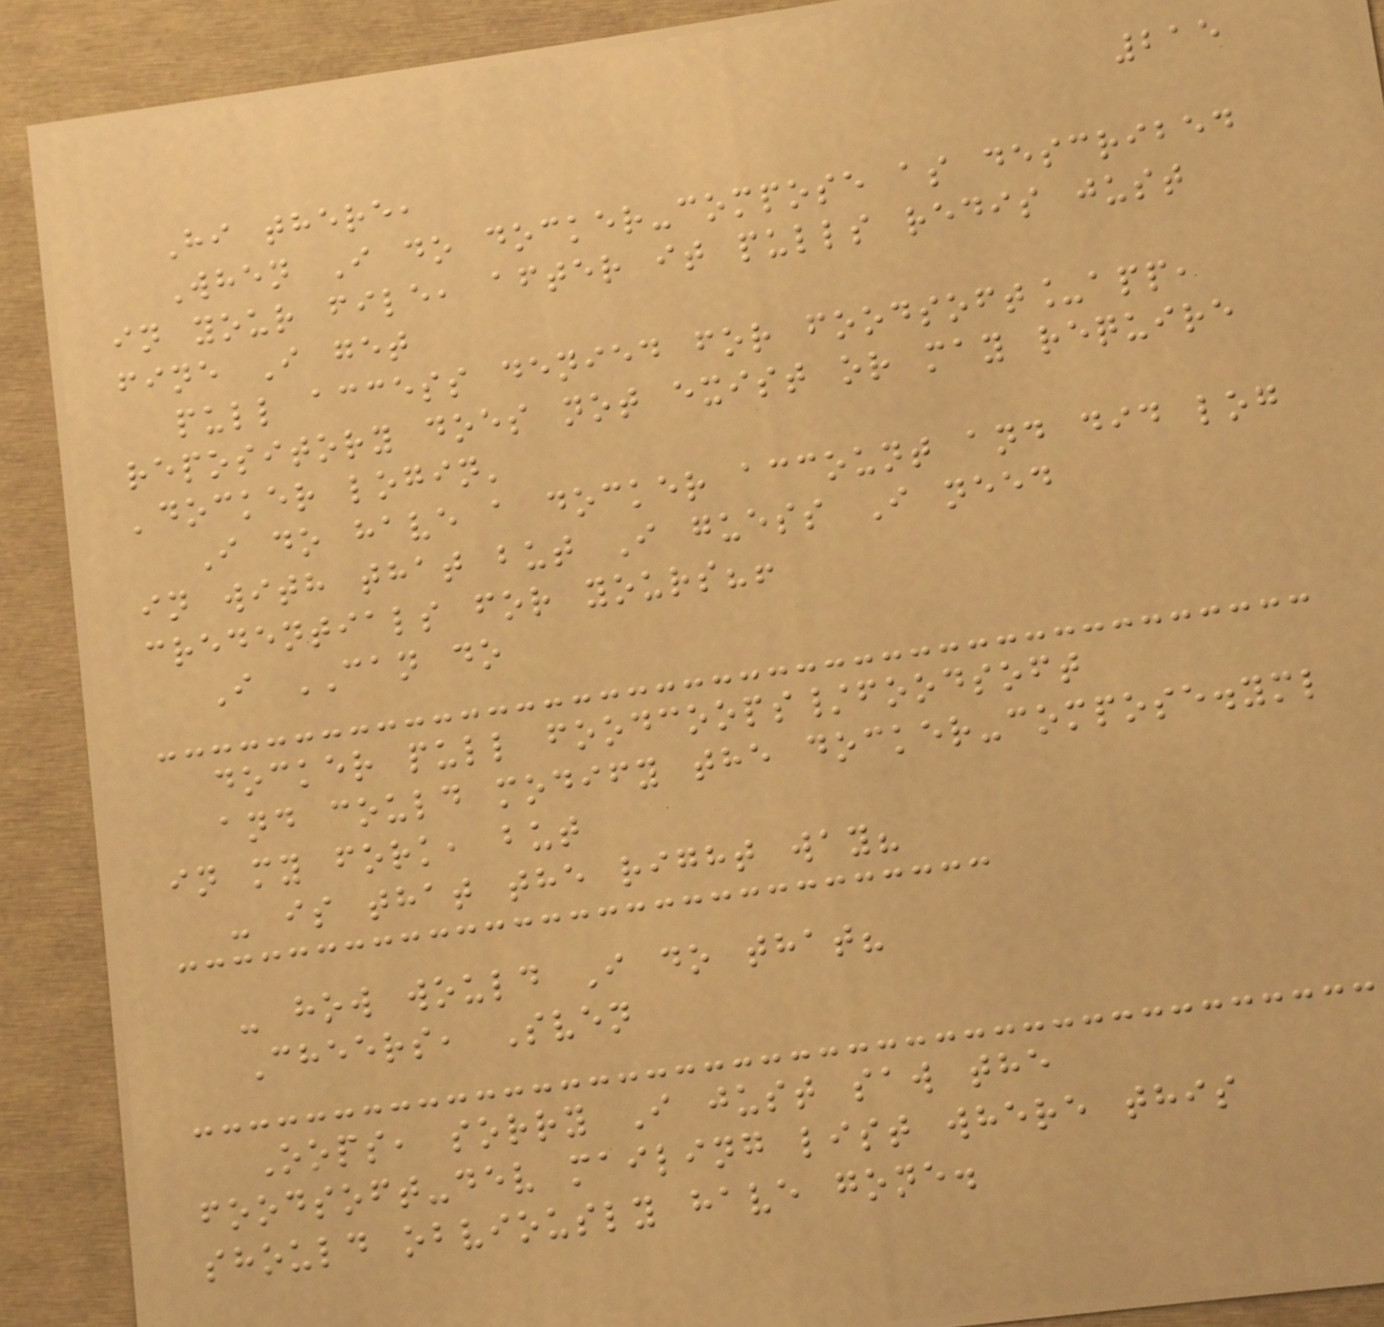215
Hi there,
When I do docker-compose as described
in your file, after it pulls redis just
fine I get
pull access denied for foodsoft_app,
repository does not exist or may require
'docker login'
I do have a docker account and did log
in with that but I guess I need
credentials for yours?!
I CAN do
docker pull foodcoops/foodsoft
and could modify the docker-compose.yml
in my fork, but
- is that the right way?
- how would I do that?
Cheers, Sven
Oops, sorry I just saw the
foodsoft-dev mailing list where this
should obviously have gone.
